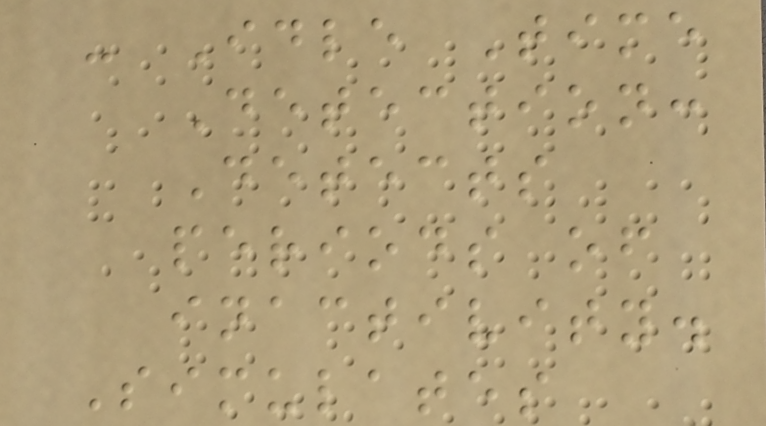- Idle Time
Detection:
Detects
periods of
inactivity.
Simulates
